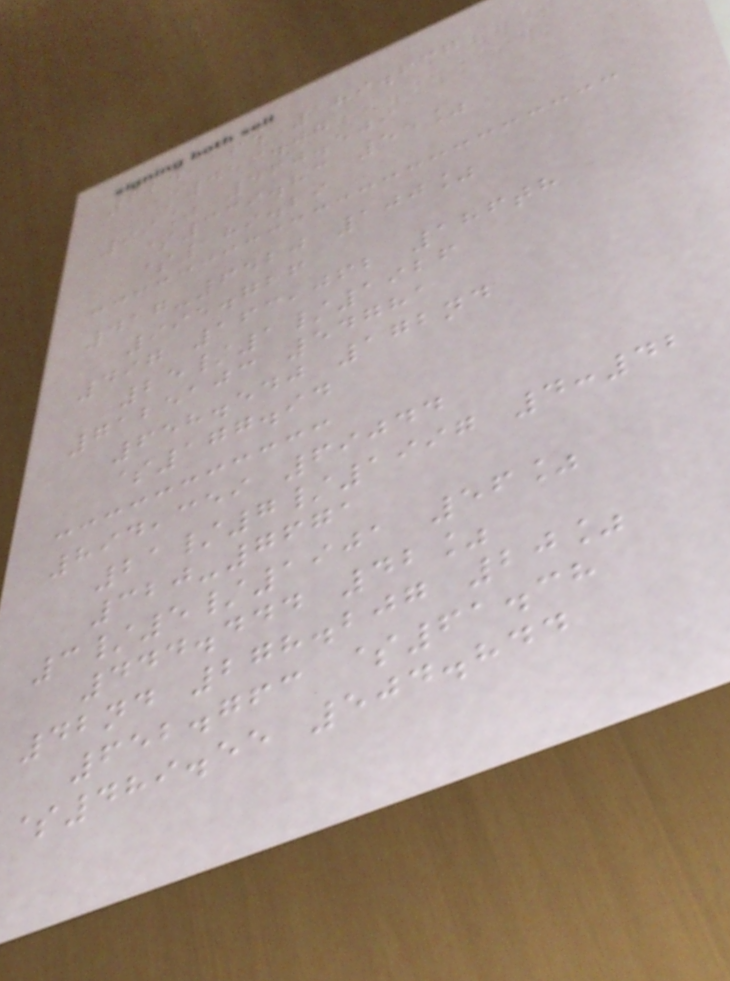624,165 189.637
$453.07
99% 460.509
$339.83 55%
$189.29
417-6420 100%
995.726
497 163,062 186th
25/1/1926
7125103 54781
658.540 172nd
$177.94
894,359 69044
21/7/1997 4:42
320-7671
3/5/1901 56%
444.444 42%
42nd 278.207 20%
652.763 $61.38
$489.55 504.844
